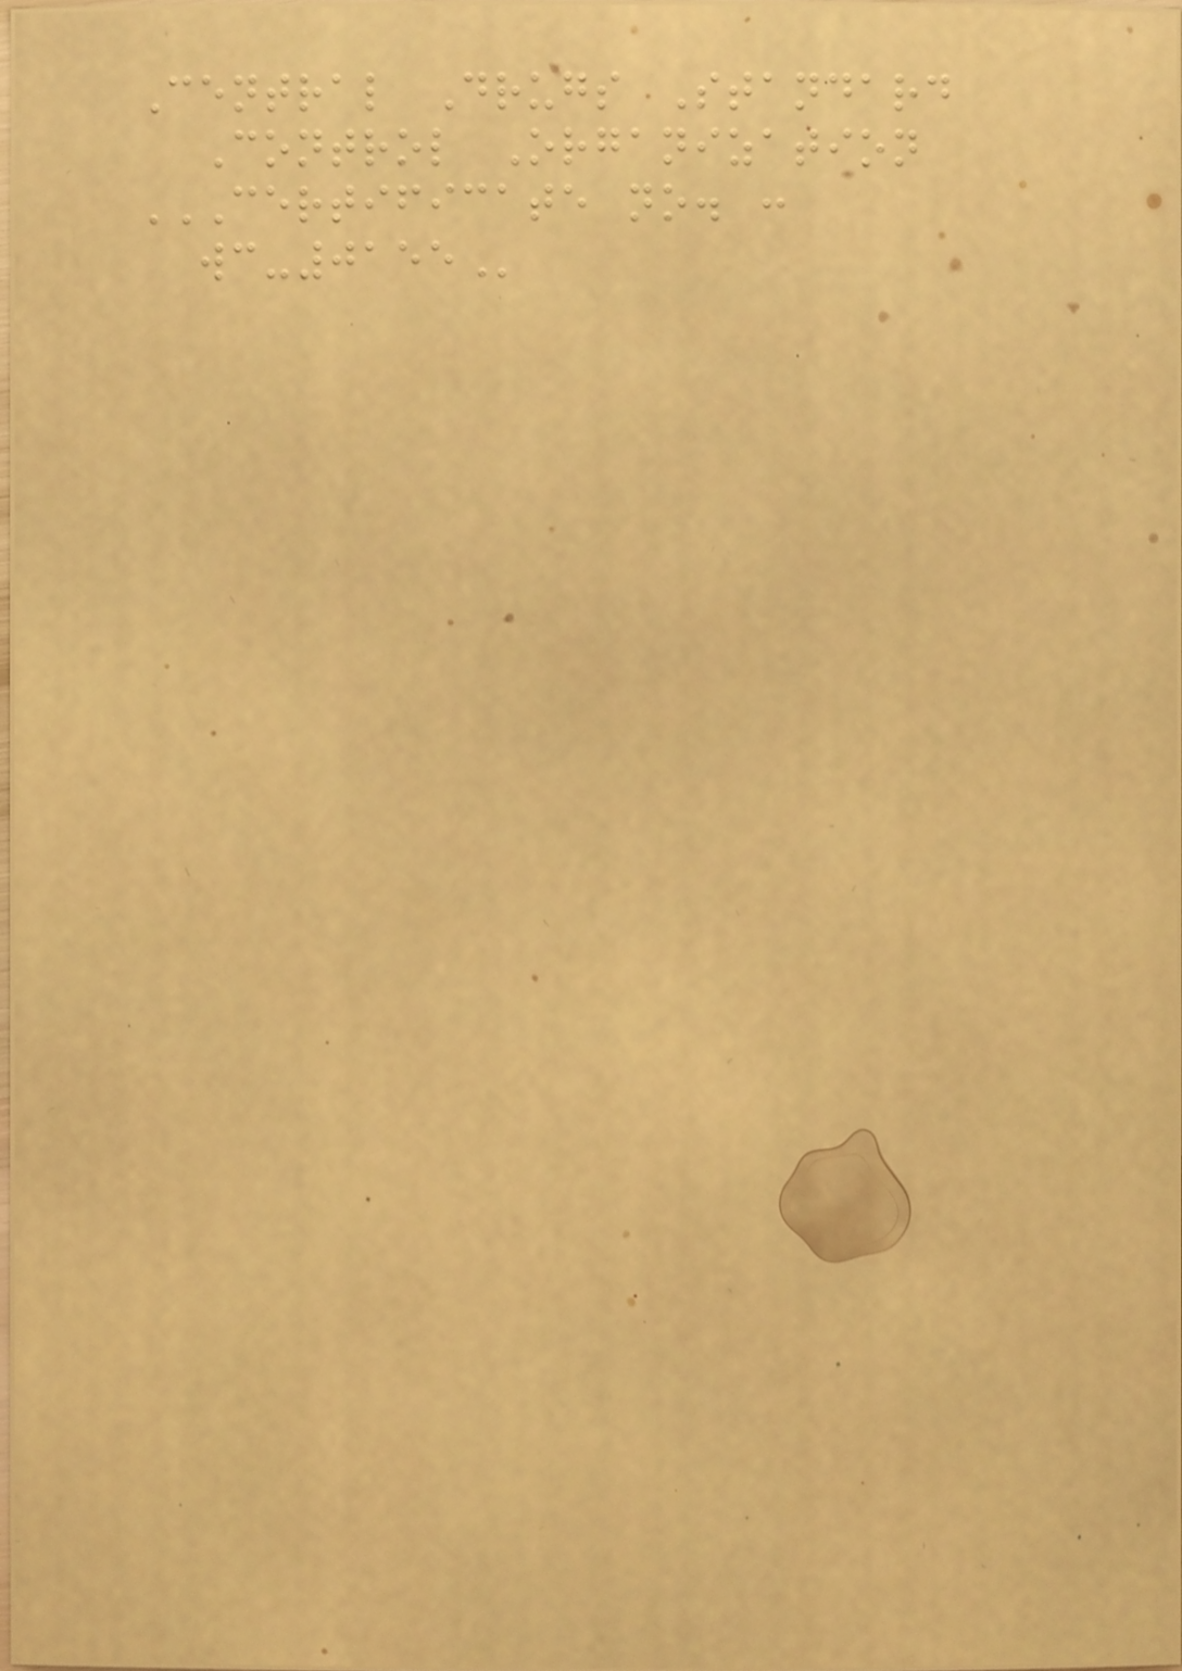Central Drugs Standard
Control Organization
CERTIFICATE NO. :
WC-0155
